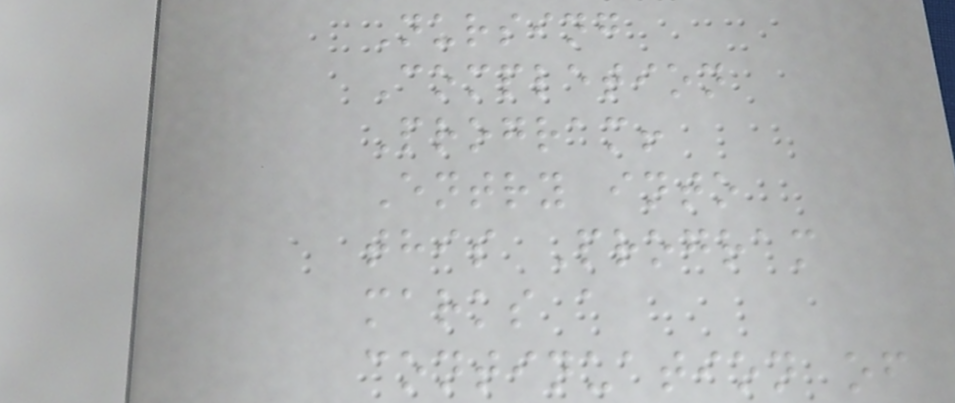Nursing
Completion
Program!
Entry into
this Program
marks a
continuation of
